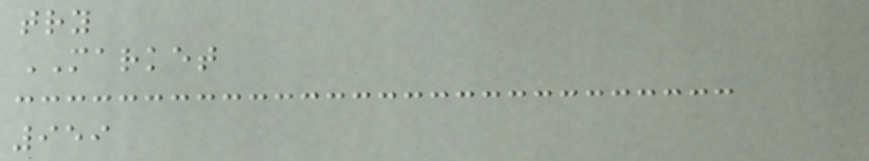try
MARKET
959
